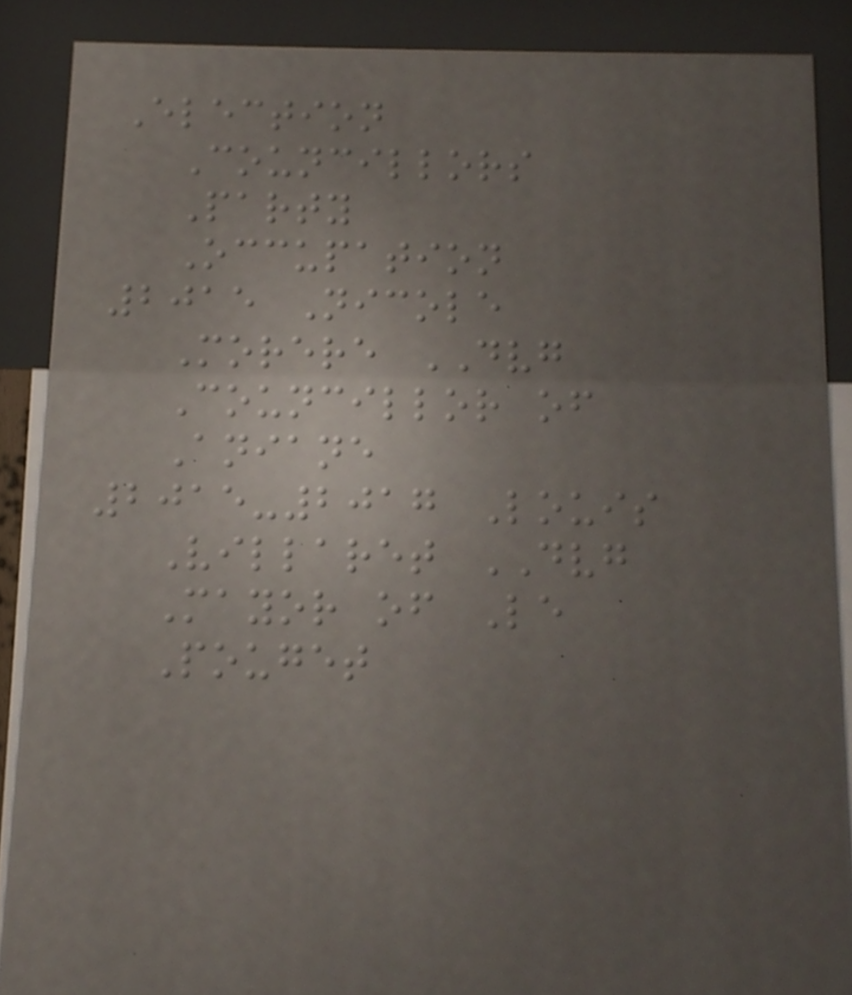Election
Councillors
Party
Occupation
2015 Nicole
Morere DVG
Councillor of
Aniane
2015-2017 Louis
Villaret DVG
Mayor of Le
Pouget
